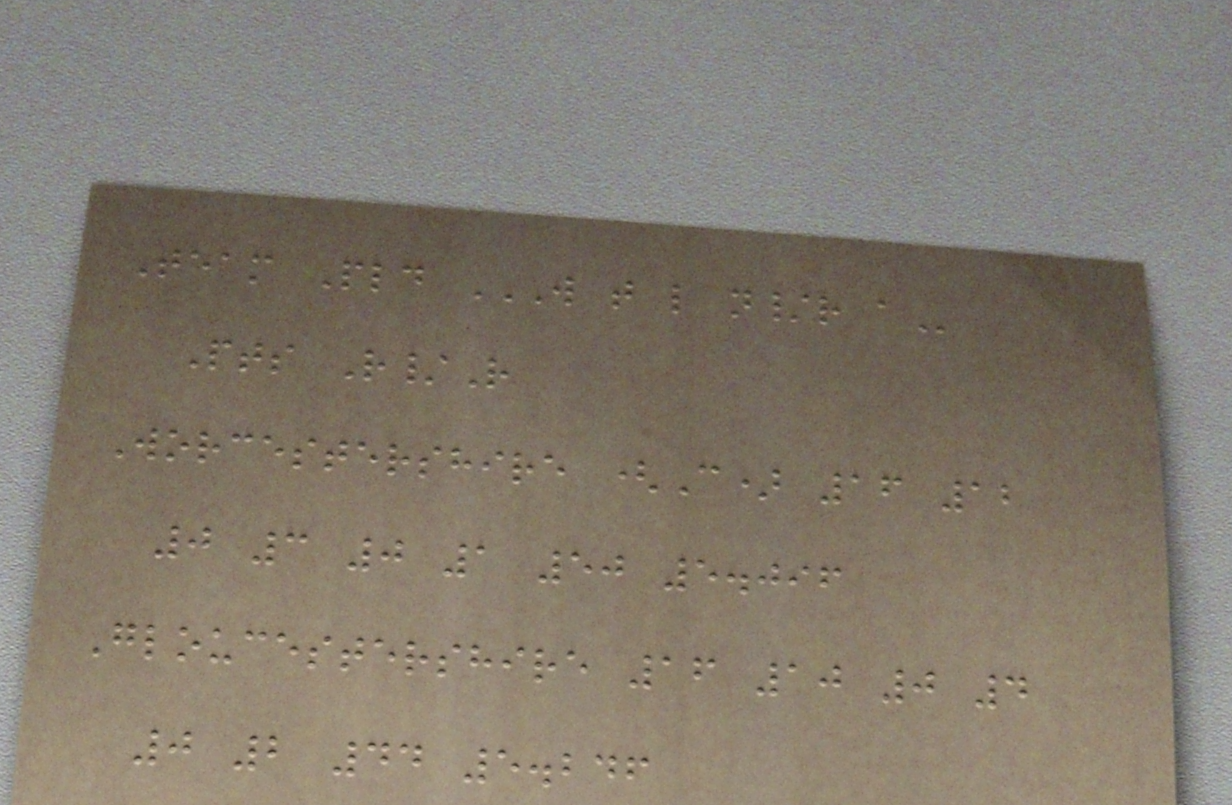Team Pld W T L N/R A
Pts R/R
Worcestershire (C) 16 12
0 3 0 1 50 5.096
Gloucestershire 16 10 0 4
0 2 44 5.246
